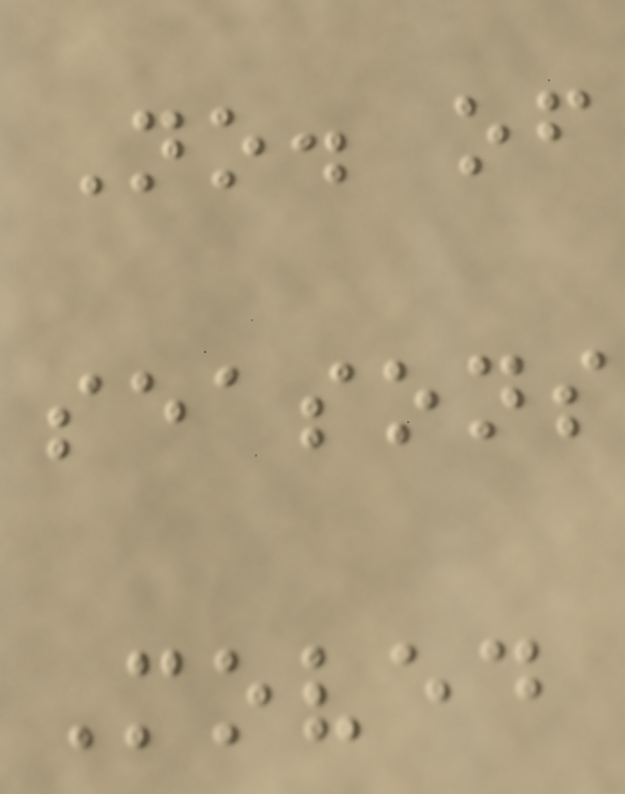No. of
seasons
Moved
